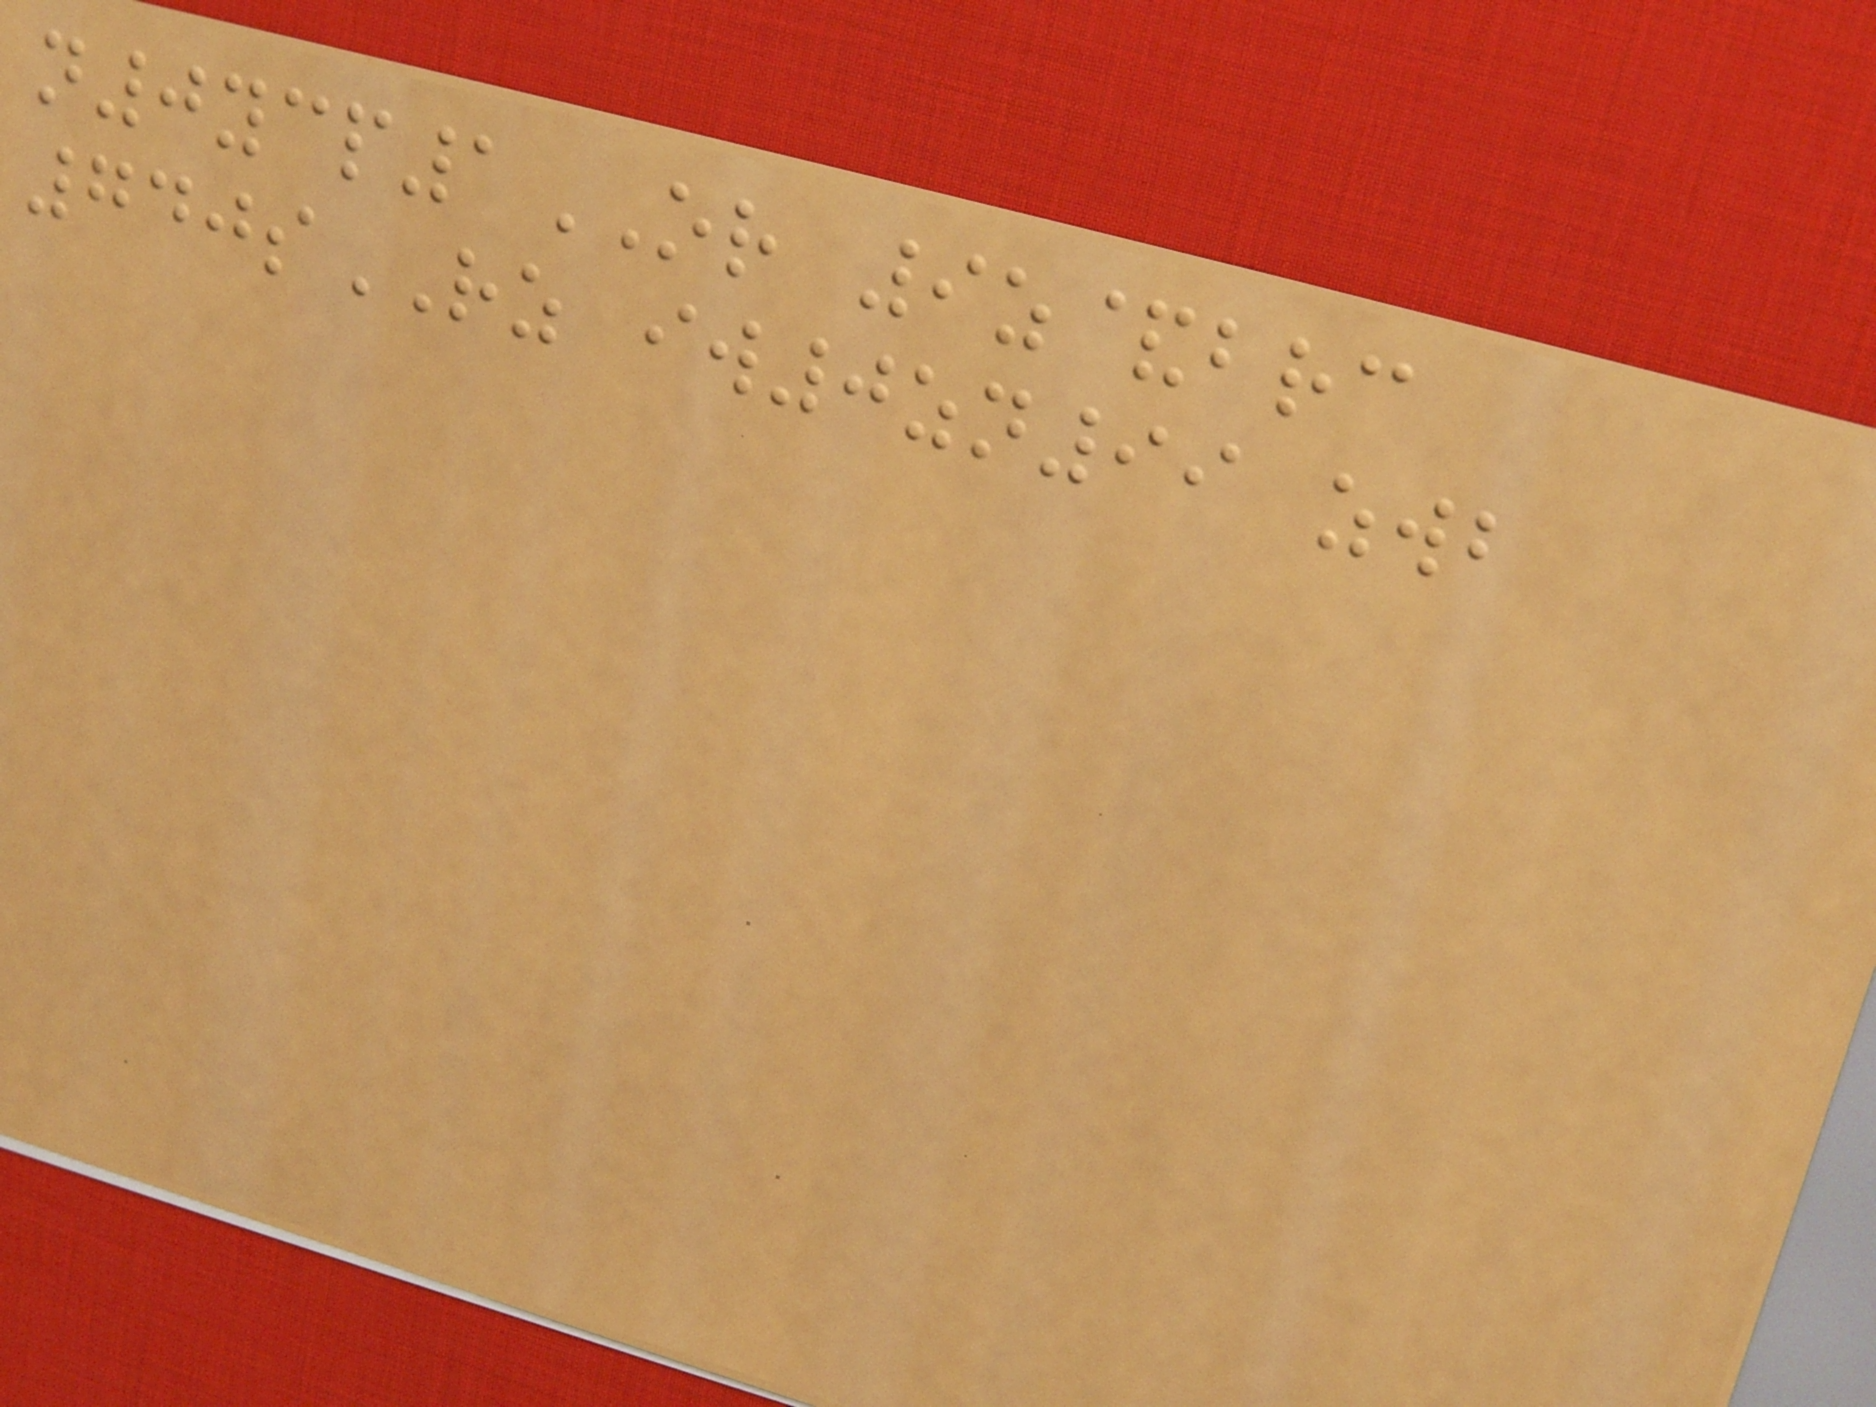n0ycp1OR 9z&brc
740sRZ iw0zn99 zwb
